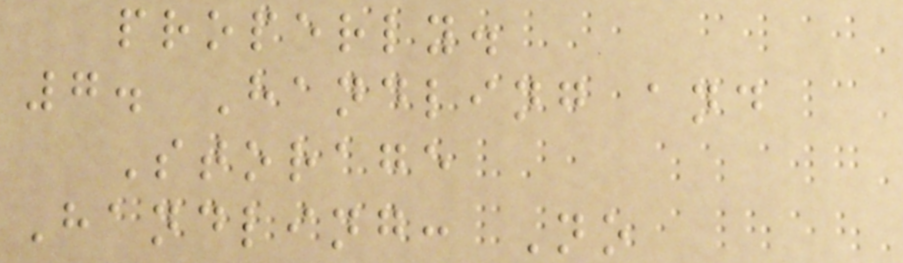properly.
7. Handling and
Storage
Handling: No
